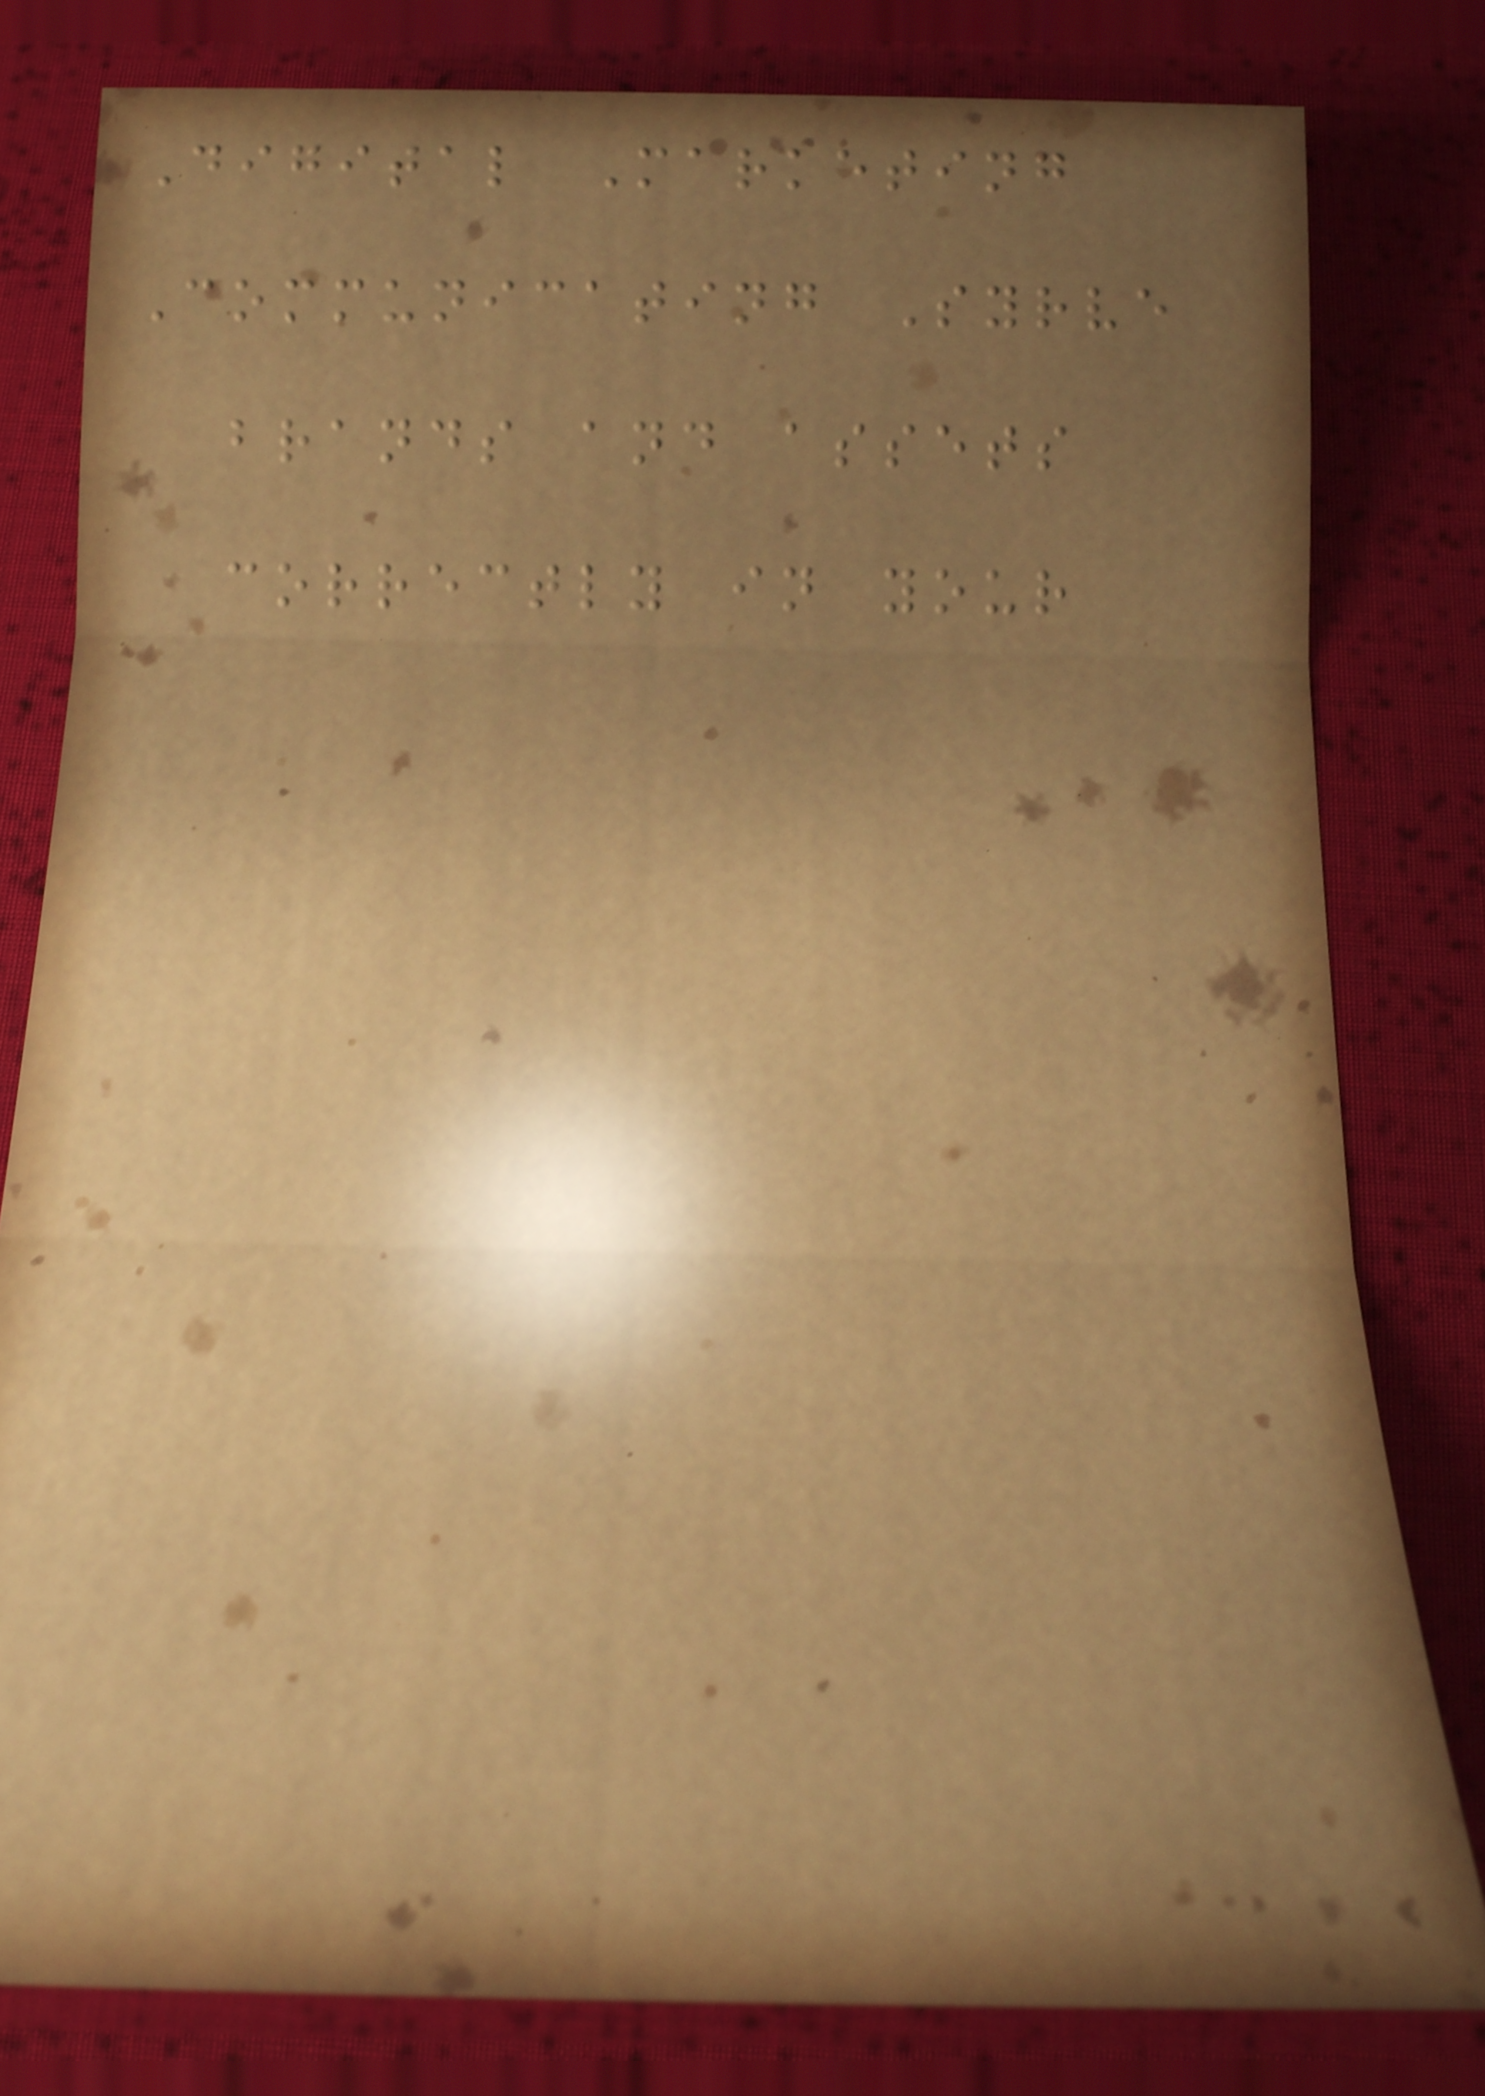Digital Marketing
Communicating Syrve
brands and assets
correctly in your
